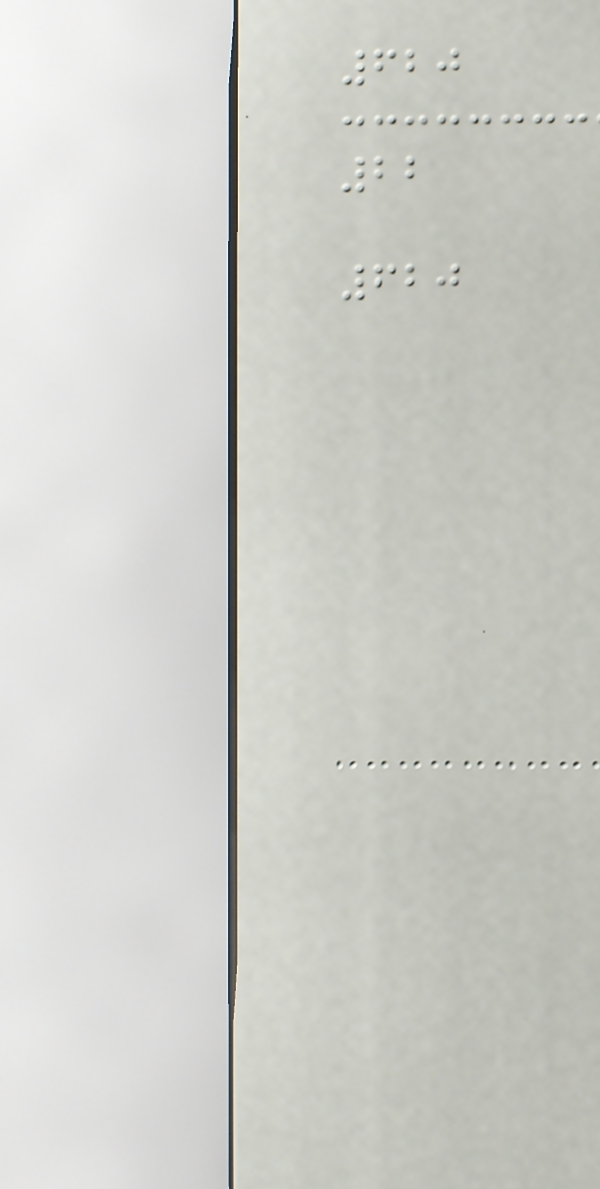620
22
620
